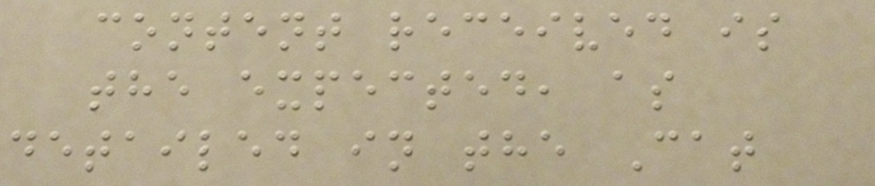content received is
the expected, as
detailed in the Cat
